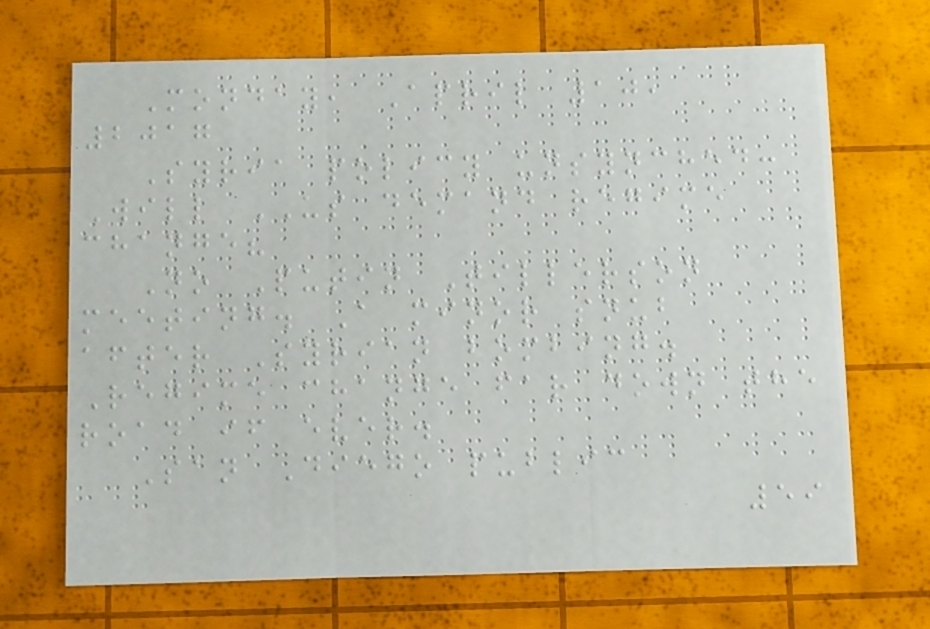Monday, April 10,
2017
Syria policy unsynched:
Will US demand regime
change?
No Putin Tillerson
meeting. A minor snub
after Syrian bombing.
Regime change far down the
road if ever.
San Diego public
59
